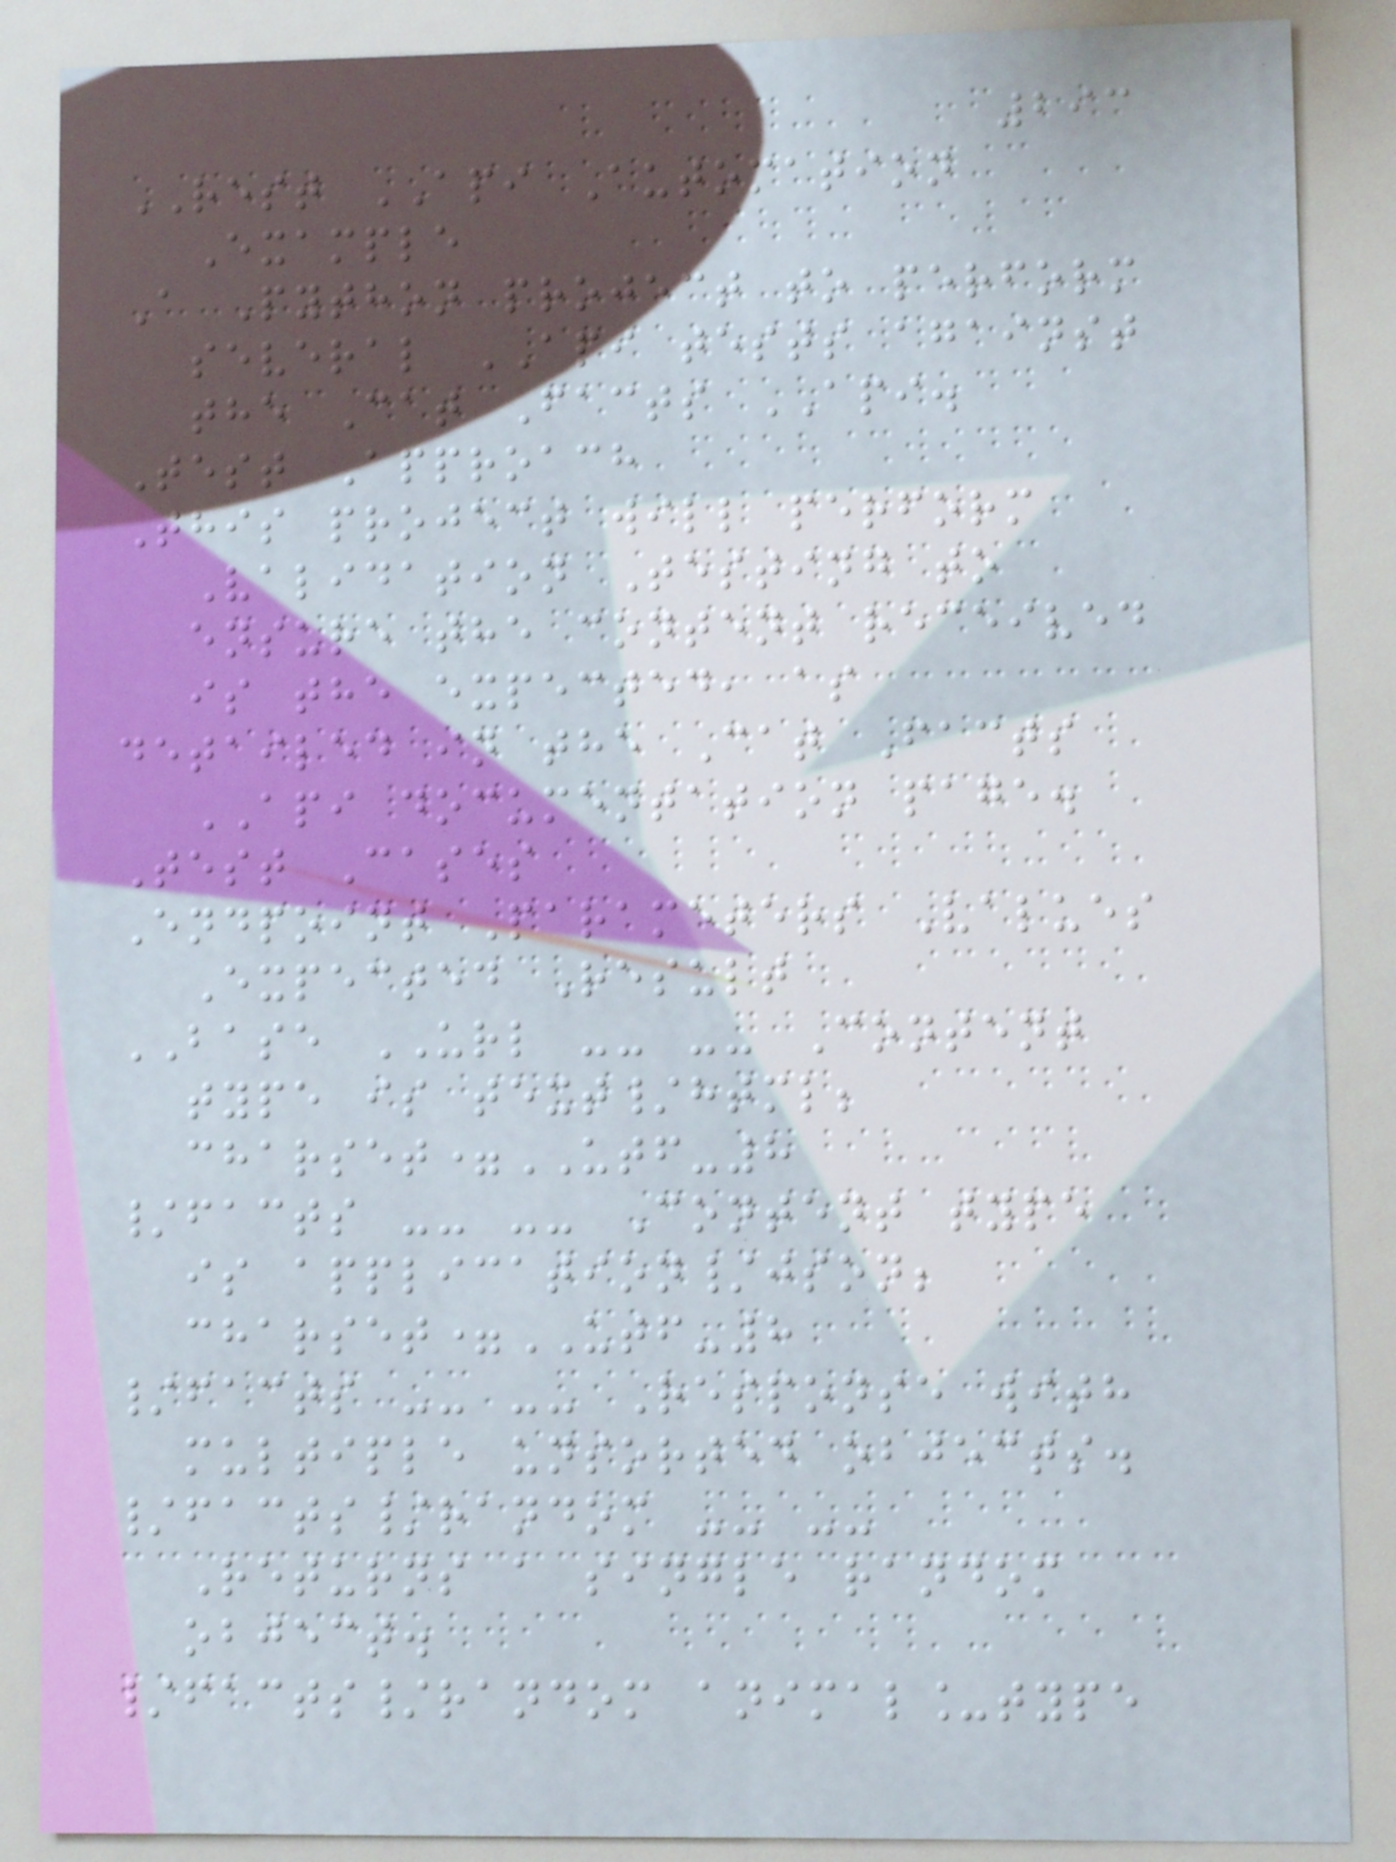293
REST API Automation
Example
A Python project to perform
several API tests against
the Cat Facts API.
Test Approach
This project will perform
Validation Testing to
ensure the content received
is the expected, as
detailed in the Cat Facts
API documentation page.
Test Cases
Endpoint Parameters Values
Expected Result
BASE URL -- -- Content
type is text/html;
charset=UTF-8
/facts -- -- Content type
is application/json;
charset=UTF-8
/facts -- -- Response with
multiple unsorted objects.
/facts/random -- --
Returns a single random
object.
/facts/random animal_type
